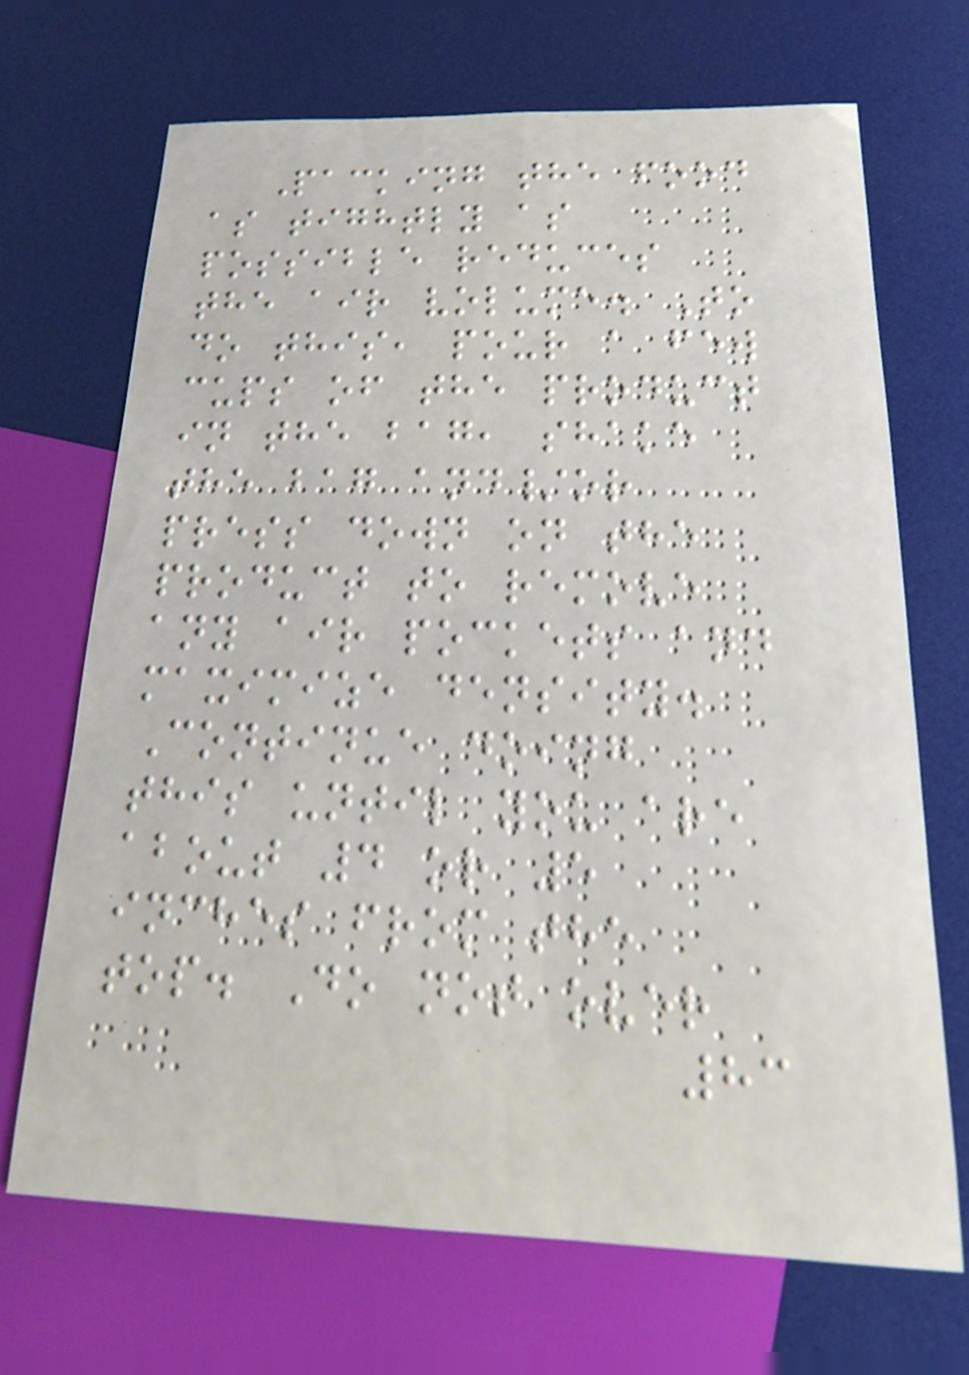Packing the food
as tightly as
possible reduces
the air volume. To
do this, pour a few
cups of the product
in the bag, shake
the bag and/or
press down on the
product to remove
any air pockets and
maximize density.
Continue doing
this until you are
about 4 or 5
inches from the
top. Do not over
83
